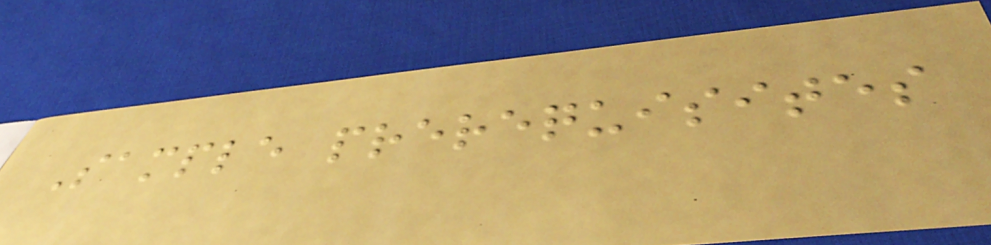Sample prerequisites
